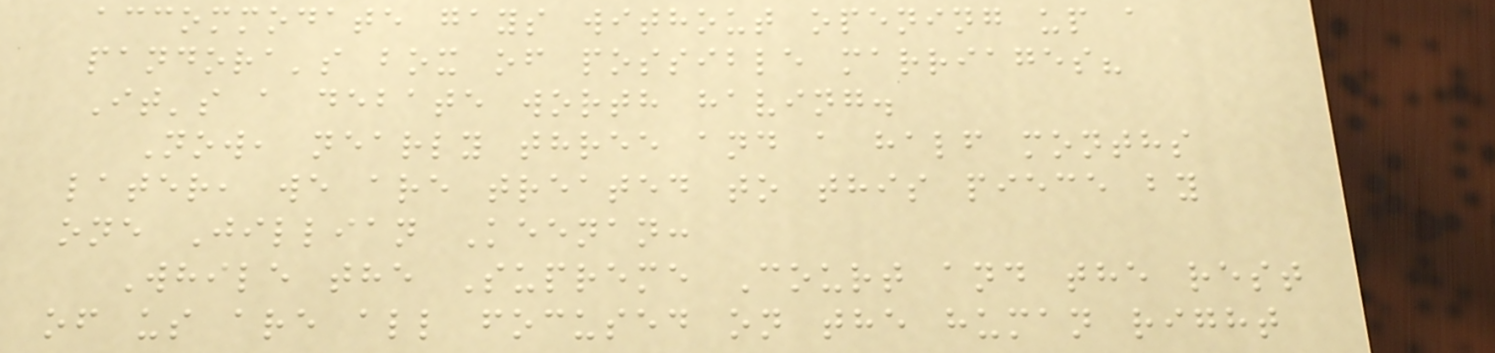accommodate gays without opening up a
pandora's box of possible marriages?
It's a debate worth having.
Now, nearly three and a half months
later, we are treated to this piece by
one Jillian Keenan:
While the Supreme Court and the rest
of us are all focused on the human right
